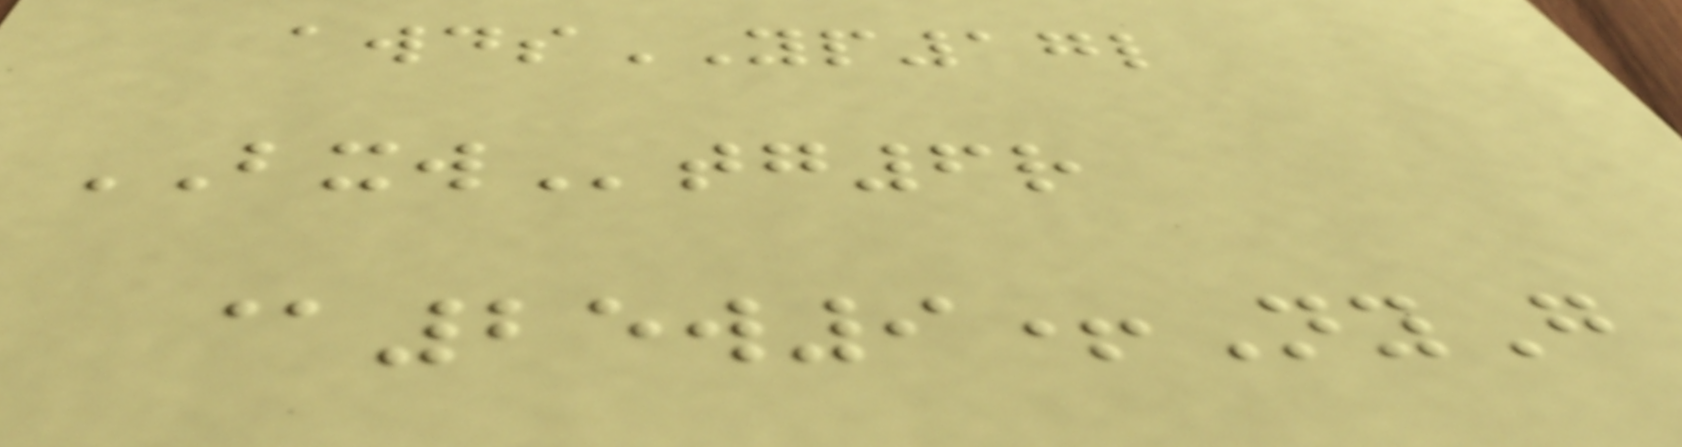awdsYP17l
BXWtg6r
@25w9+NyG
